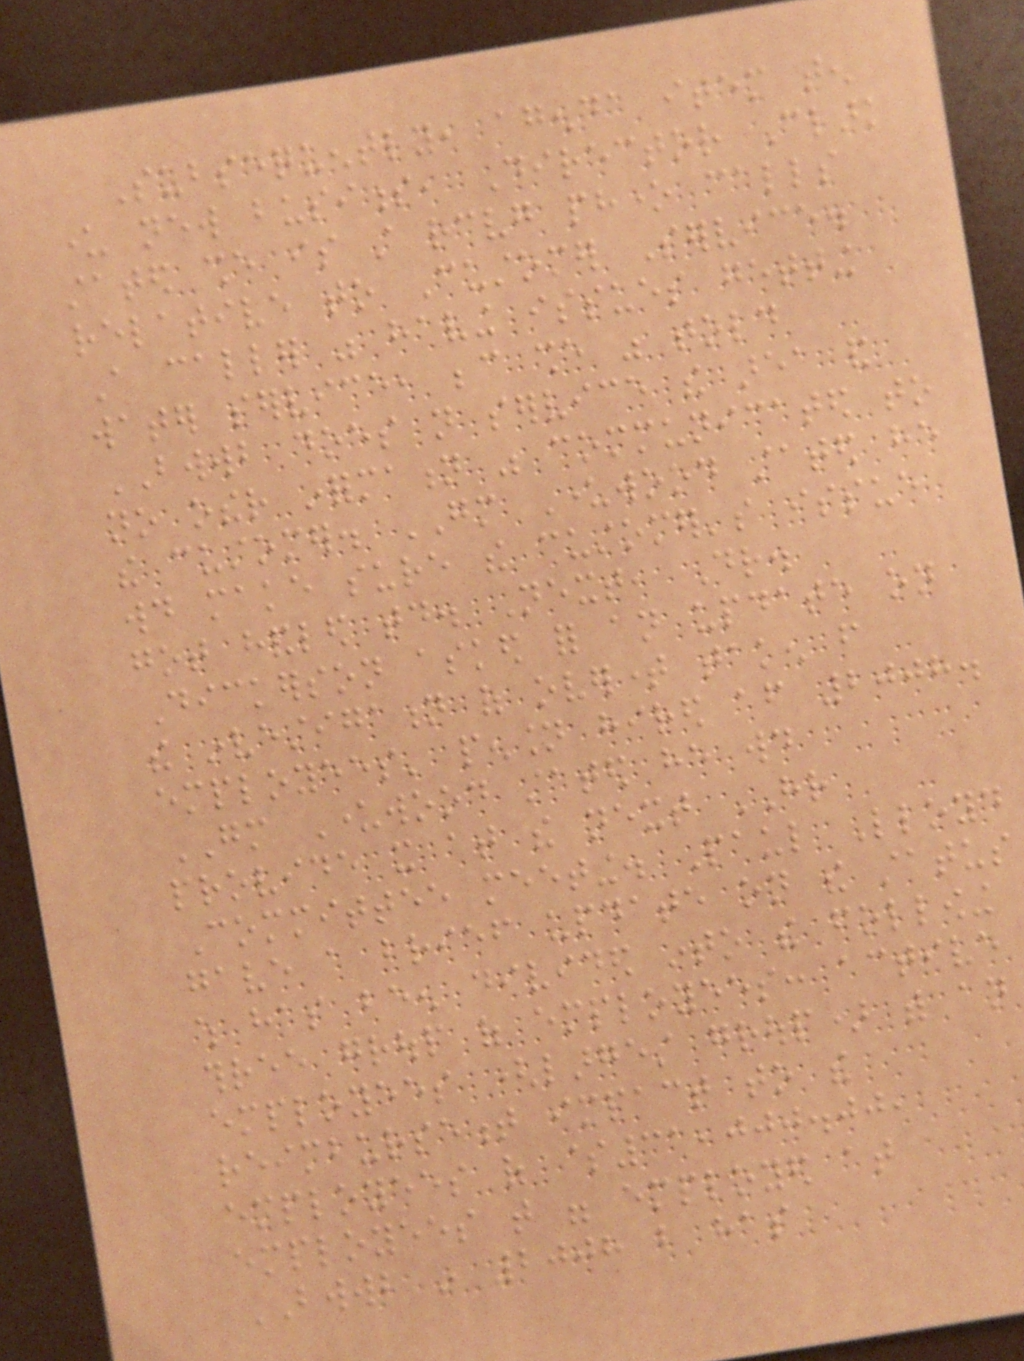Subsequently, agenda item ten
under new business, Director Clark
stated she is still receiving phone calls
relative to Customer Service.
A caller was having issues getting
water service, because she was told
BWWB does not service the area and
no other information was communicated to
the customer. GM Underwood stated he
would make sure the customer's issue
got handled today. Next, Dr.
Dickerson asked for an update on
the investigation of overtime taken from
employees' pension hired after 2008.
GM Underwood stated he would
provide it at the next HR
Committee meeting. Paul Lloyd
gave a brief update on the status
which has been divided into the following
three group of employees: active
employees (largest group) with an
reimbursement impact to the
employees of $31,000.00,
employees that were employed at
BWWB in 2008 but has
